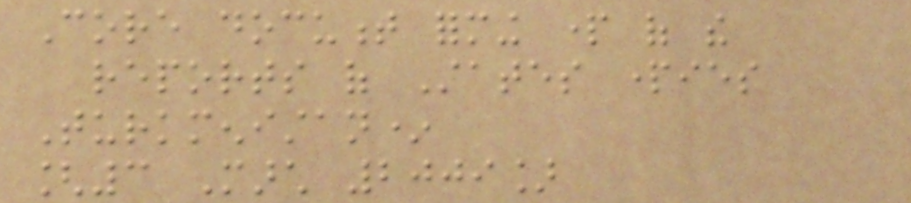Core document forming part of the
reports of States parties
Turkmenistan*
[3 March 2009]
